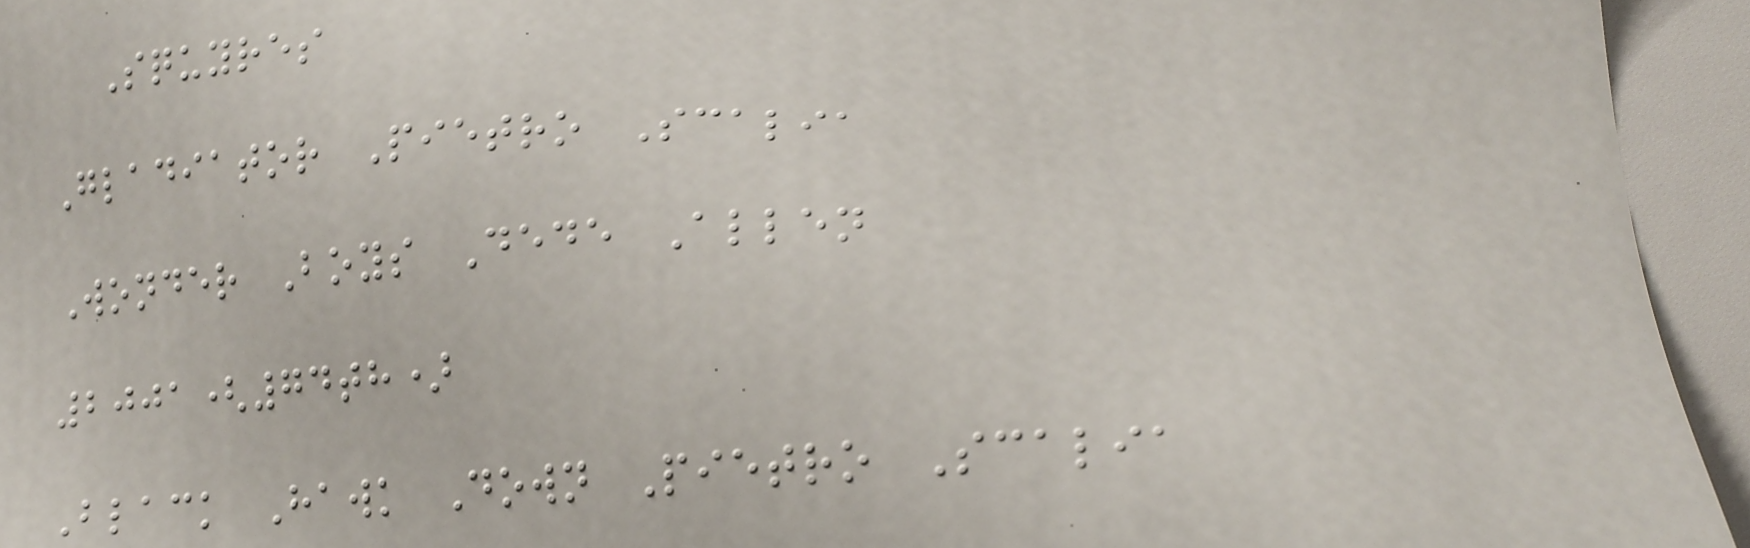Squyres
Gladiator Pietro Scalia
Wonder Boys Dede Allen
2001(74th)
Black Hawk Down Pietro Scalia
